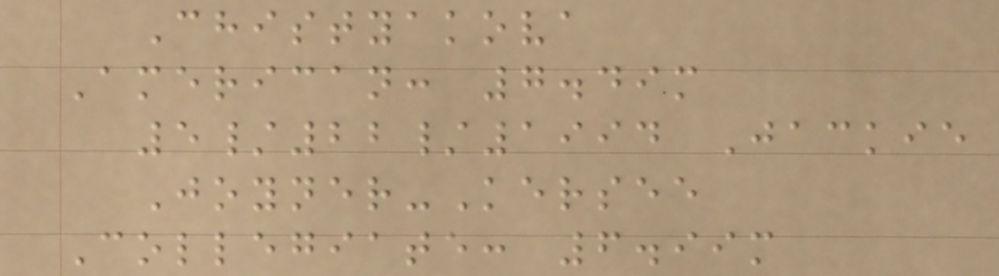Chistyakova
American: 7.49m
5/22/1994 Jackie
Joyner-Kersee
Collegiate: 6.99m
